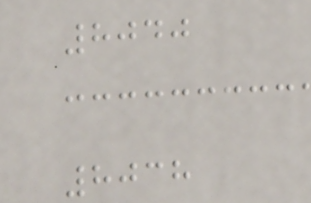8040
8038
